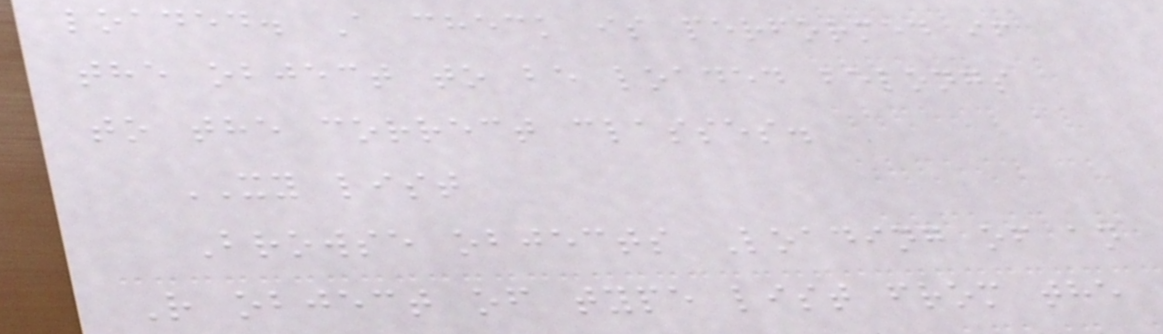loaded. A check is performed if
the object to be loaded belongs
to the correct classes.
XY list
Browse objects Loading of an
R object of type list from the
